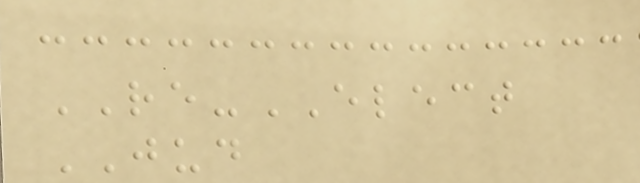RE-ELECT
JUD
